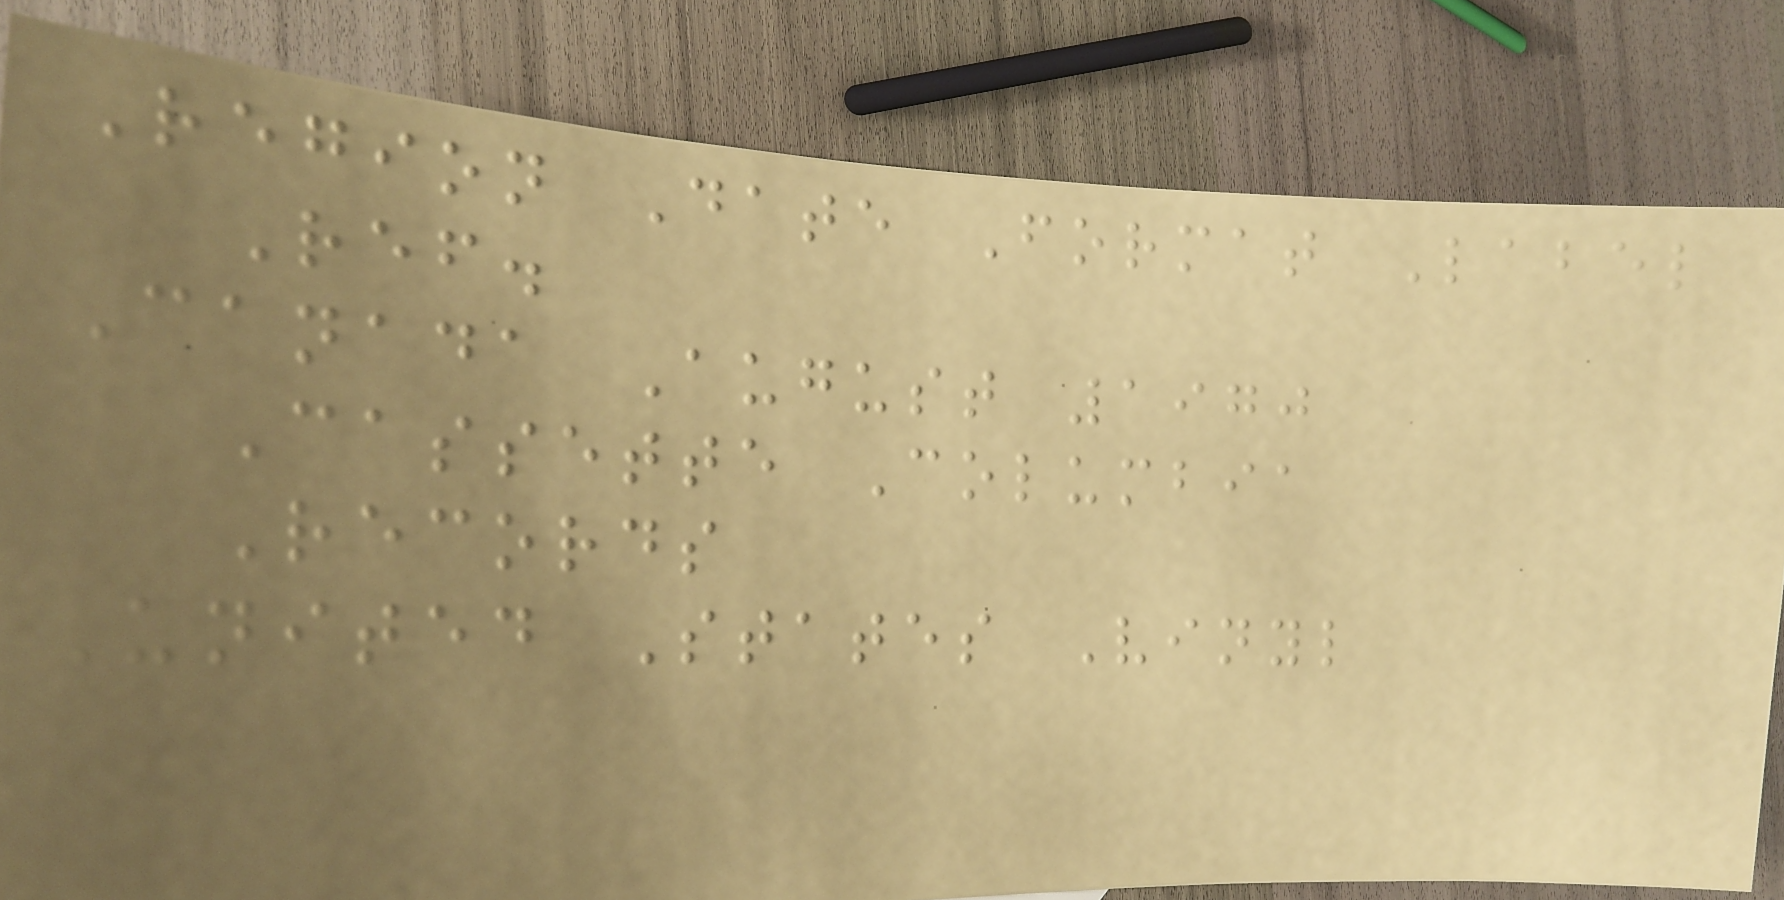Region Date Format Label
Ref.
Canada August 1970
Cassette Columbia
Records
United States Vinyl
